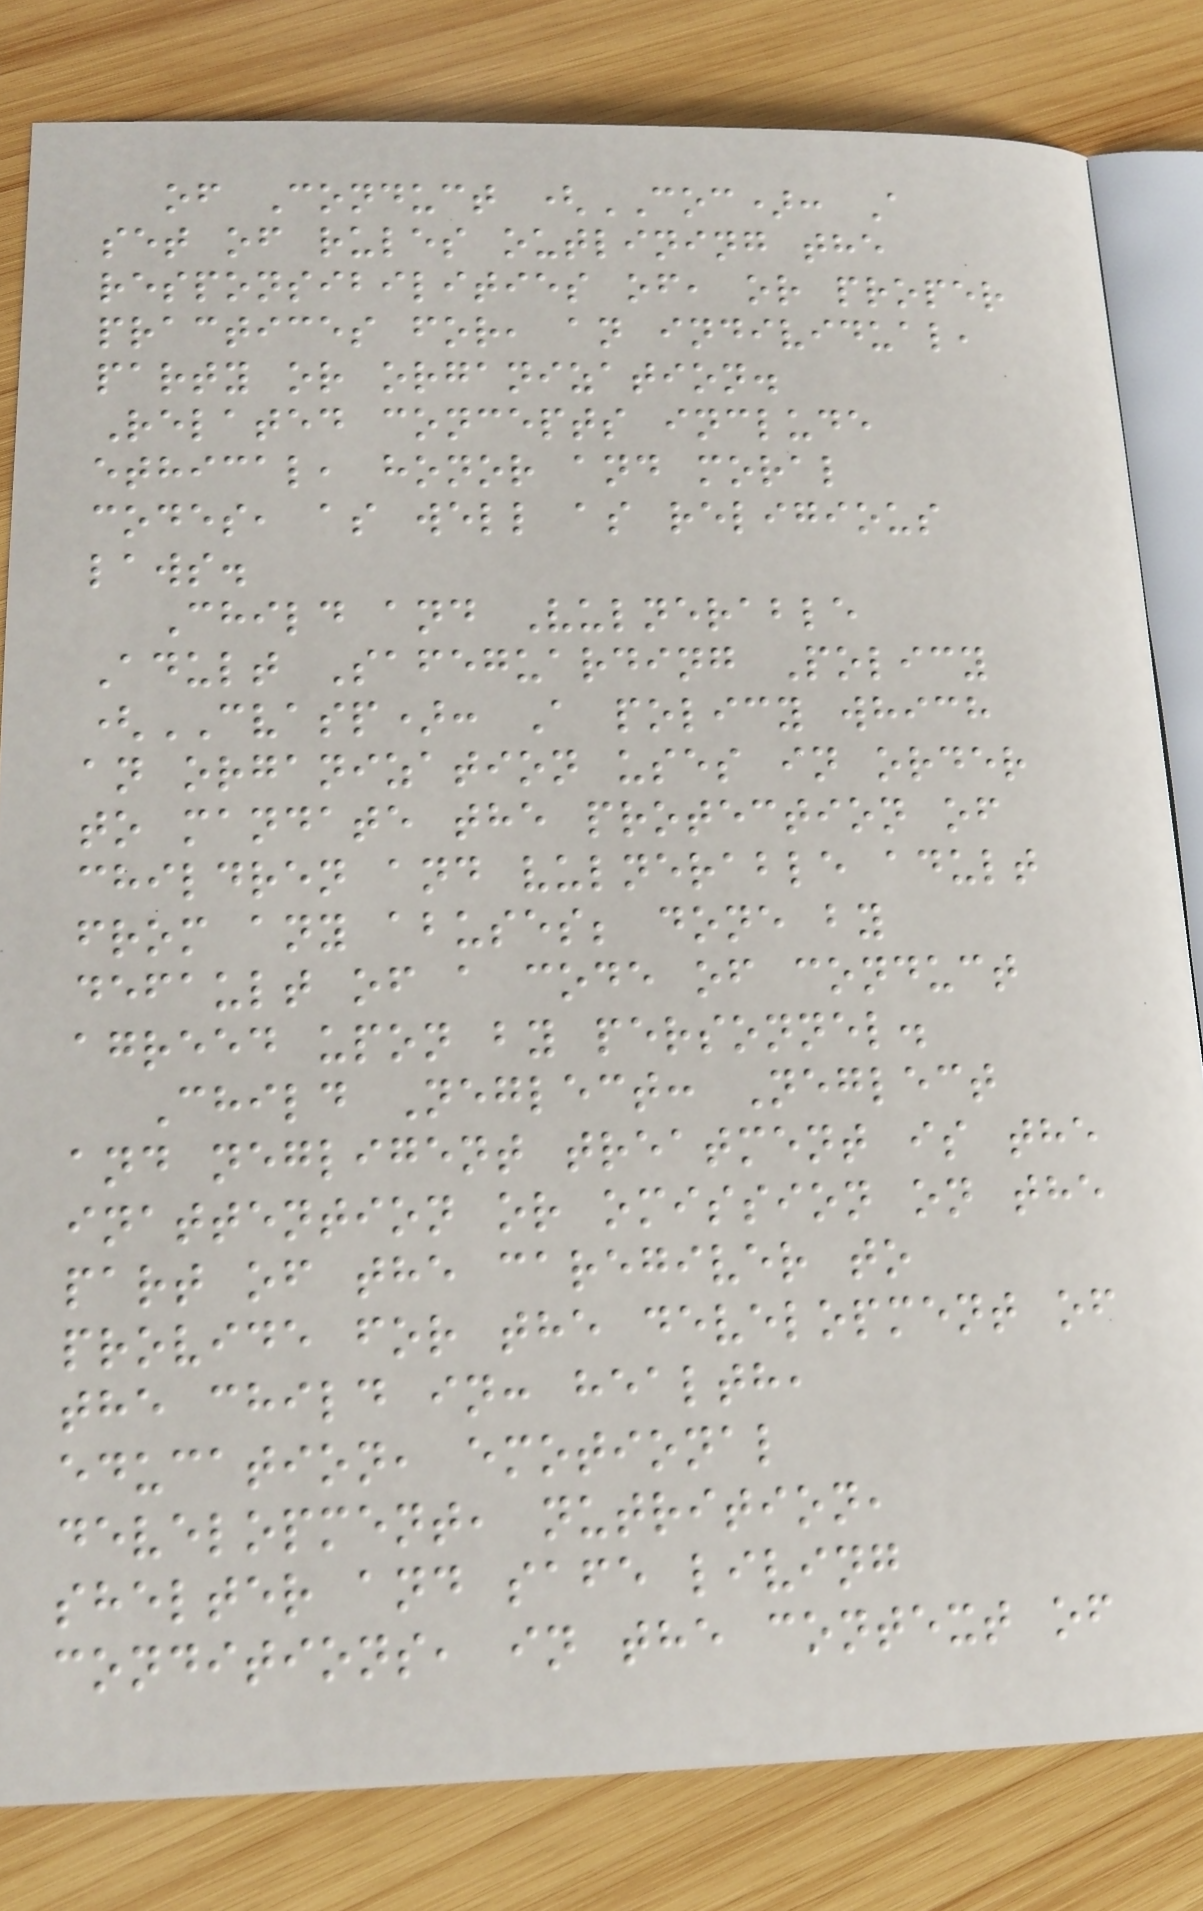of Conduct (COC): A
set of rules outlining the
responsibilities of, or proper
practices for, an individual,
party or organization.
Related concepts include
ethical, honor and moral
codes, as well as religious
laws.
Child and Vulnerable
Adult Safeguarding Policy
(CVASP): A policy which
an organization uses in order
to mandate the protection of
children and vulnerable adult
from any abuses; done by
default of a code of conduct
agreed upon by personnel.
Child Neglect: Neglect
and negligent treatment is the
inattention or omission on the
part of the caregiver to
provide for the development of
the child in: health,
education, emotional
development, nutrition,
shelter and safe living
conditions, in the context of
